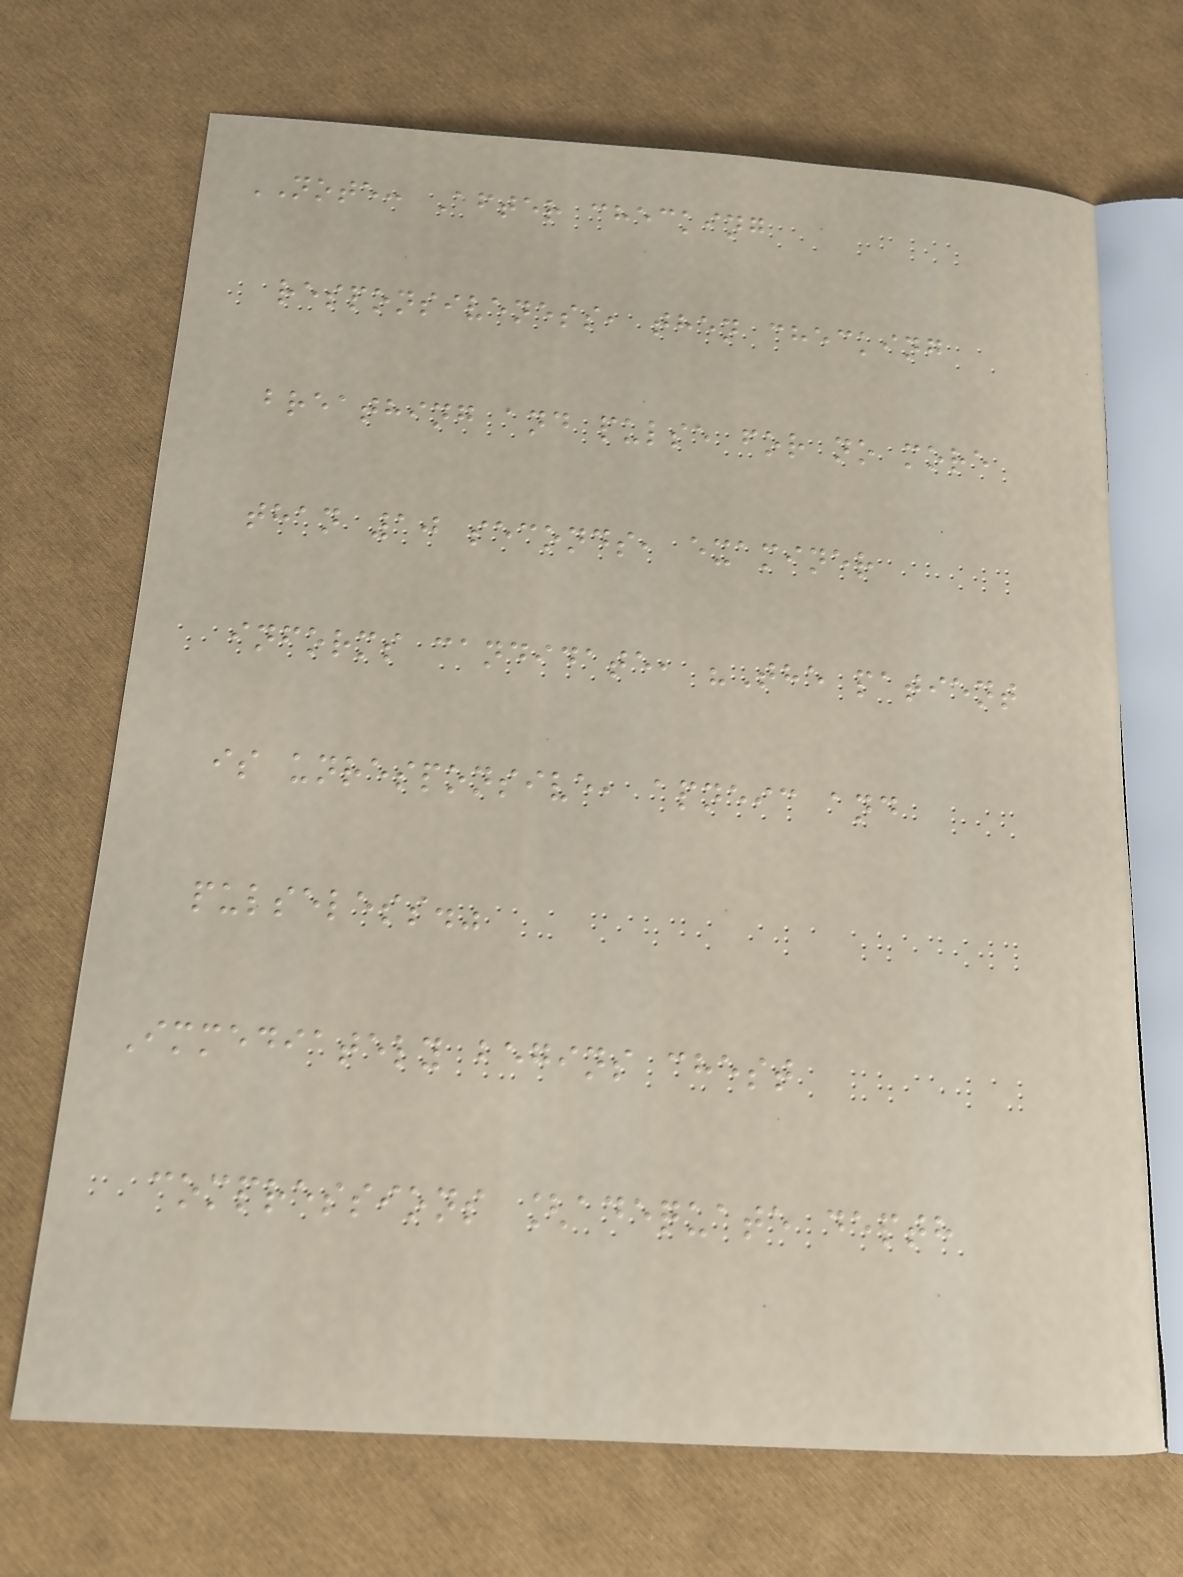NOTE: After checking
responsiveness, then checking
breathing and pulse for no more
than 10 seconds, examiner
informs candidate, "The patient
is unresponsive, apneic and
pulseless."
Immediately begins chest
compressions [adequate depth
